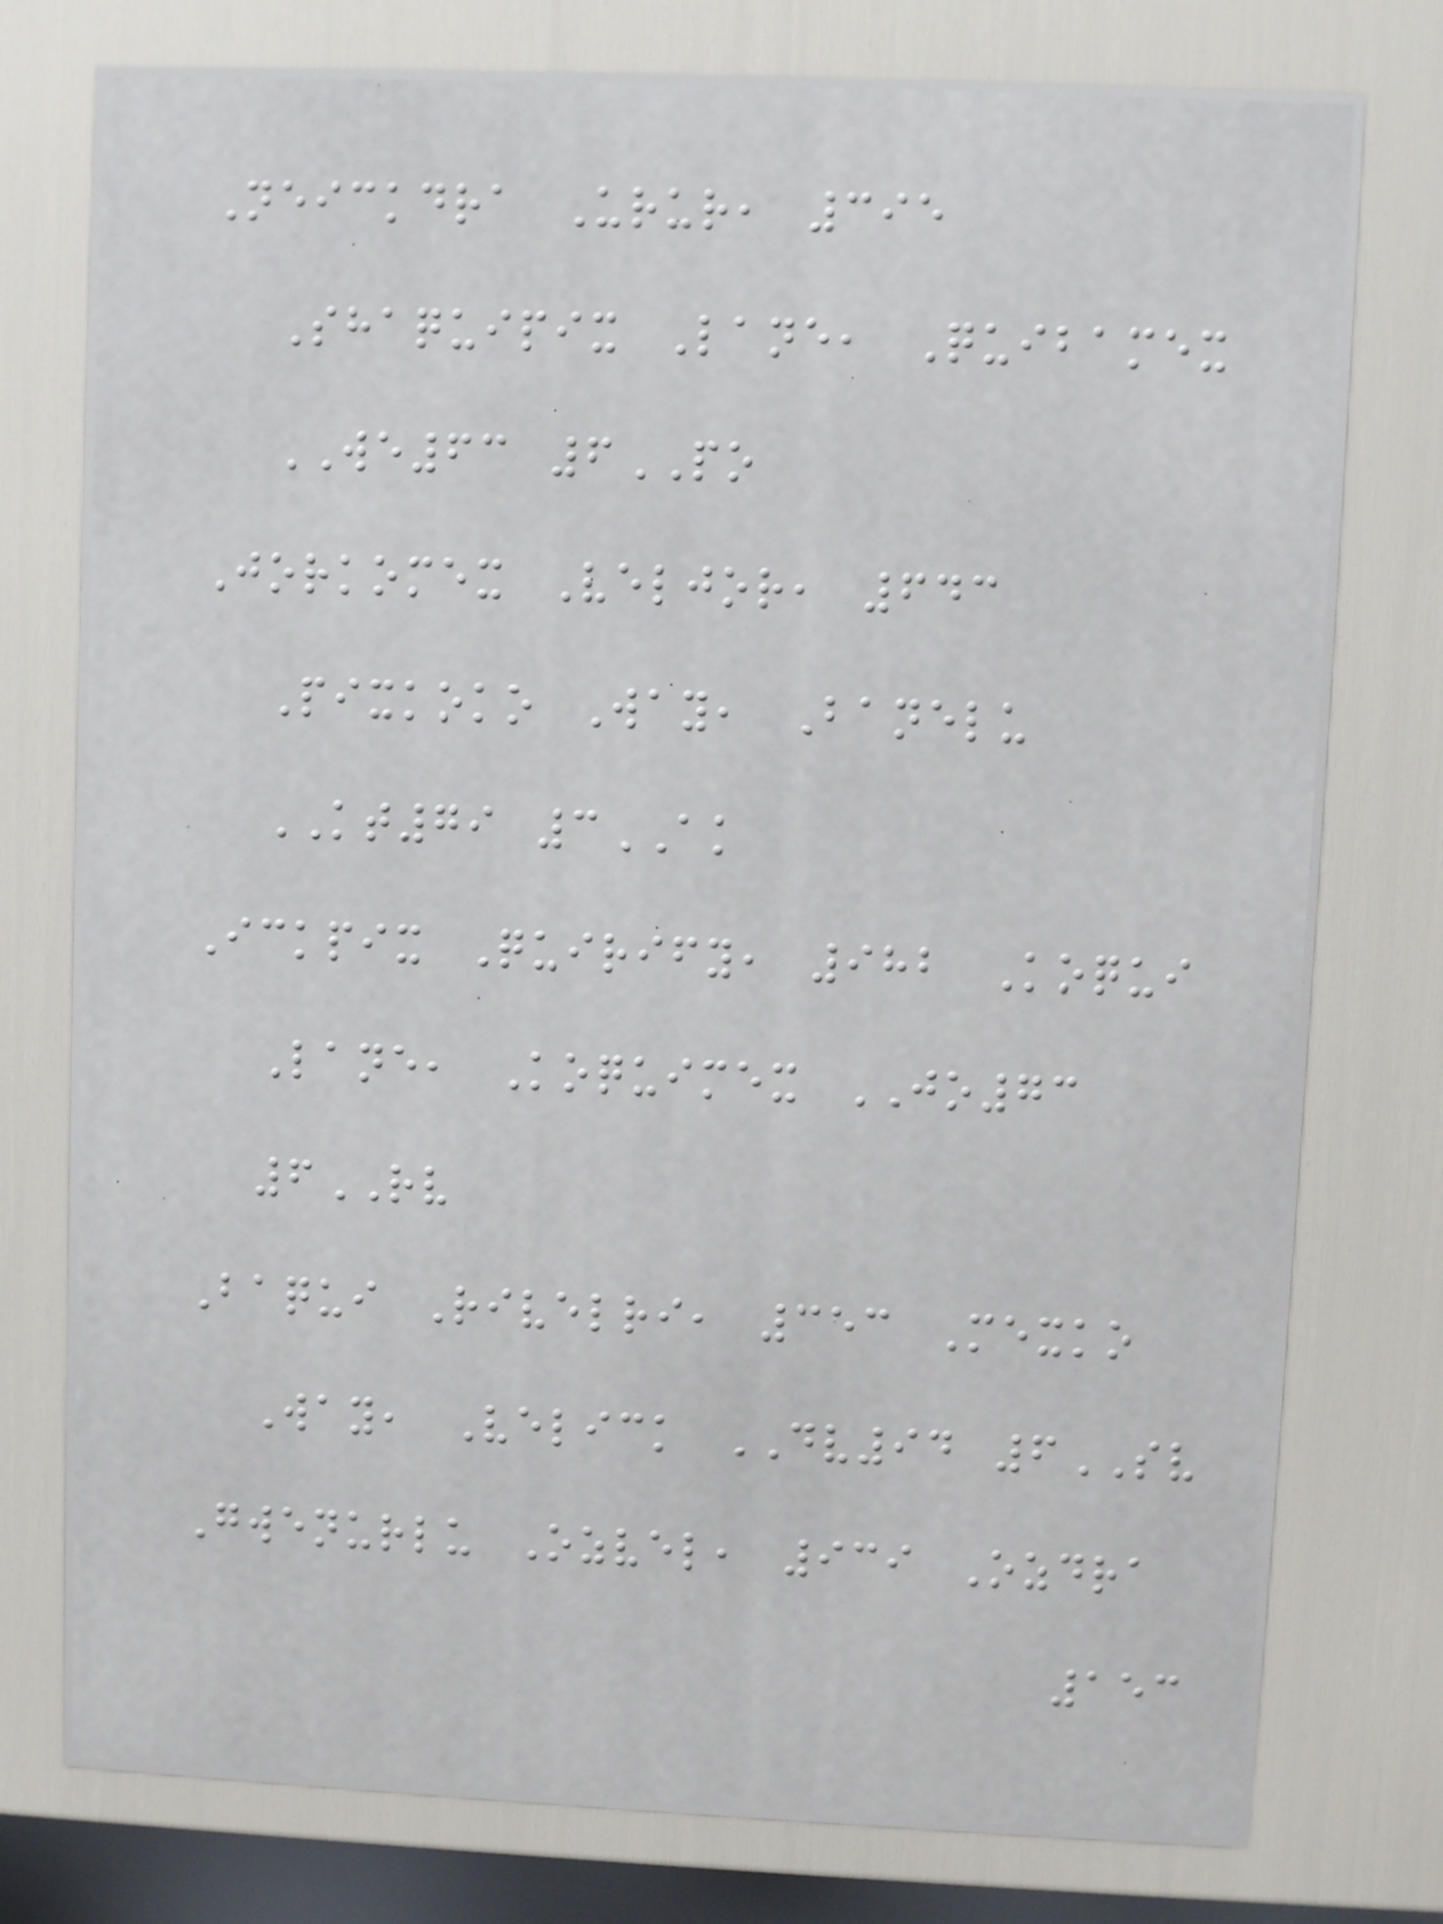Neickdra Urur, 395
Shaquipix Lane, Quibamex
WE63 6PO
Jorkomex Veljor, 643
Pixkoko Way, Banelu
KT79 3AK
Ickpix Quirify, 982 Koqui
Lane, Koquimex JO73
6RV
Baqui Rivelri, 353 Mexko
Way, Velick DV94 6SV
Gwenurlu Ozvel, 939 Ozdra
153
